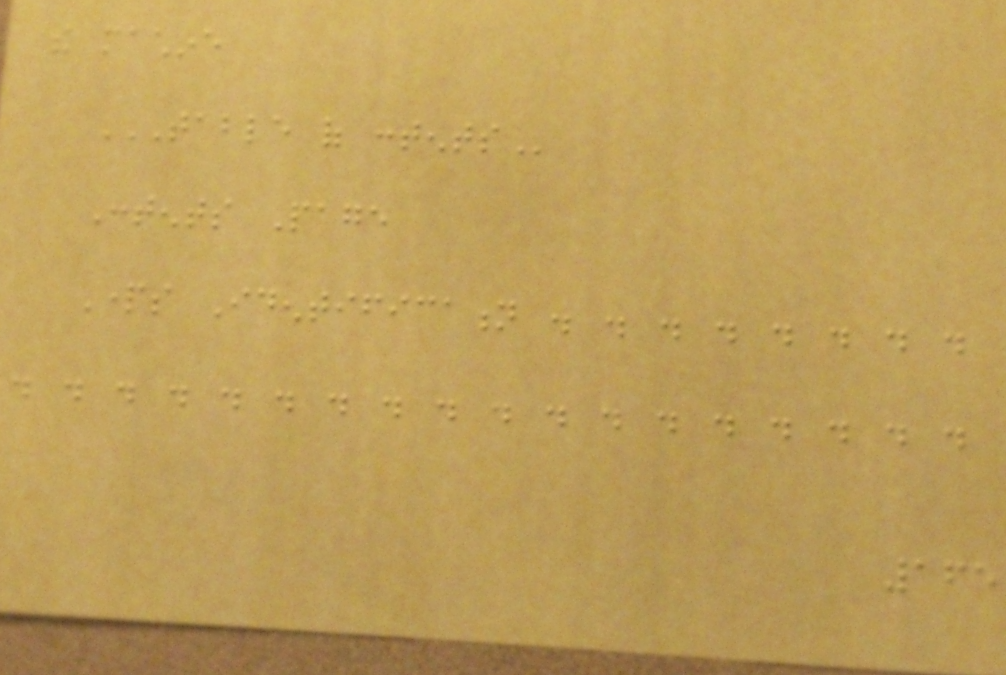the machine
TABLE OF CONTENTS
Contents Page
Parts Identification . . . . . . . .
. . . . . . . . . . . . . . . . . .
165
